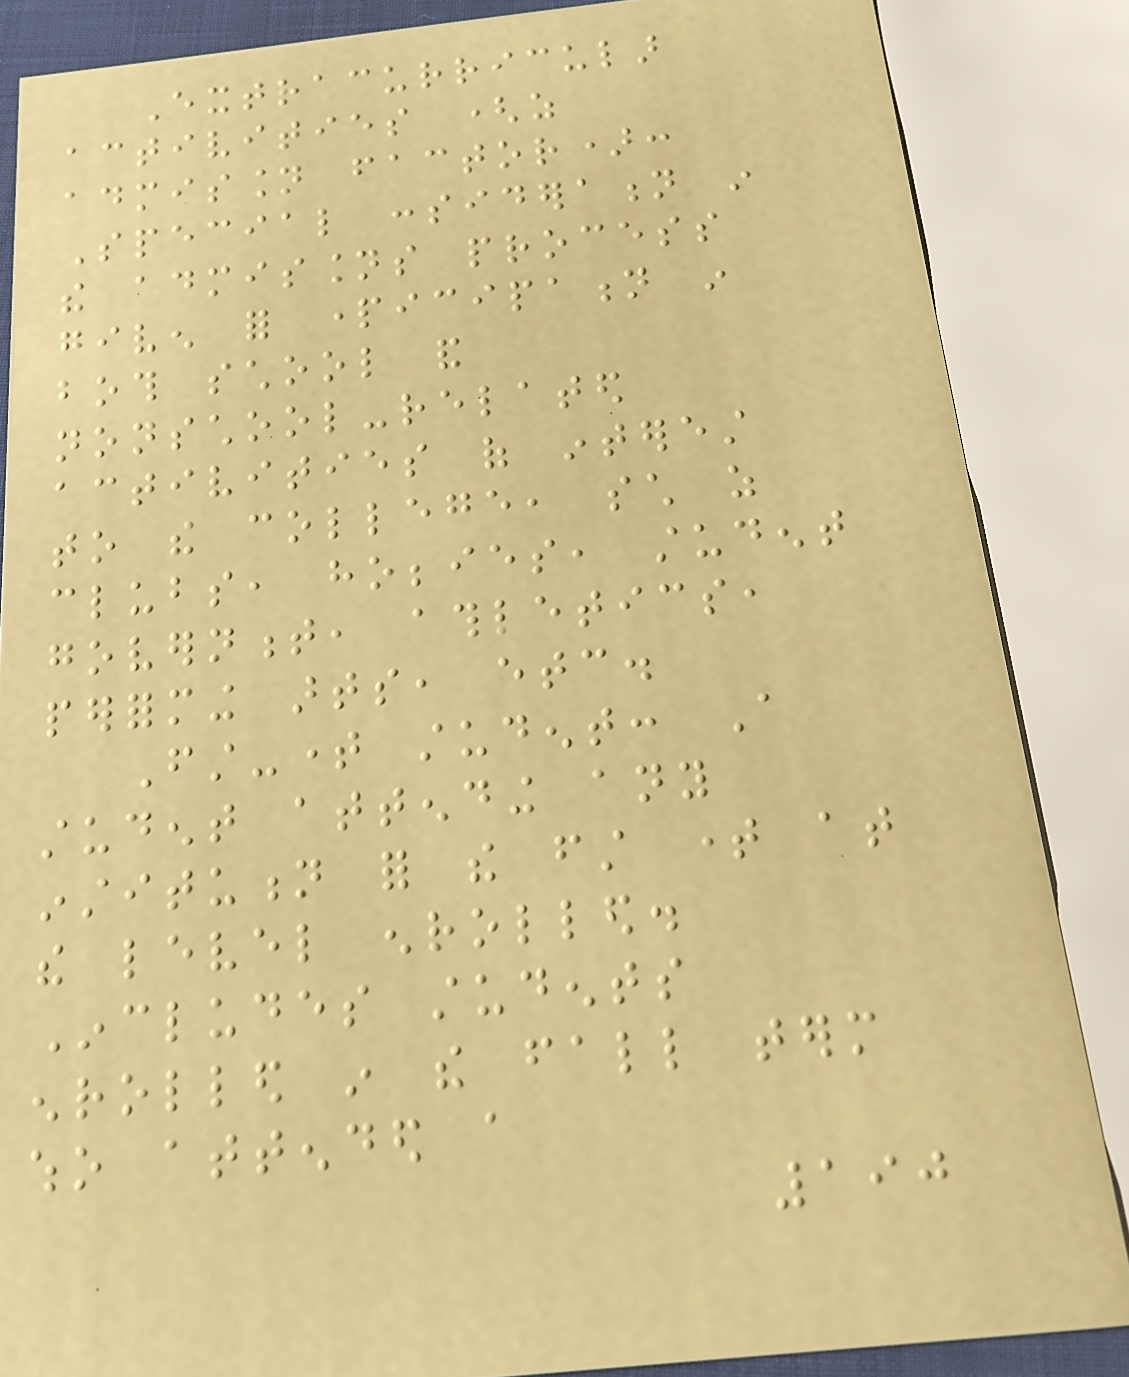Extracurricular
activities (as
admission factor):
Special consideration in
the admissions process
given for participation in
both school and
nonschool-related
activities of interest
to the college, such as
clubs, hobbies, student
government, athletics,
performing arts, etc.
First-time student: A
student attending any
institution for the first time at
the level enrolled.
Includes students
enrolled in the fall term
who attended a
190
